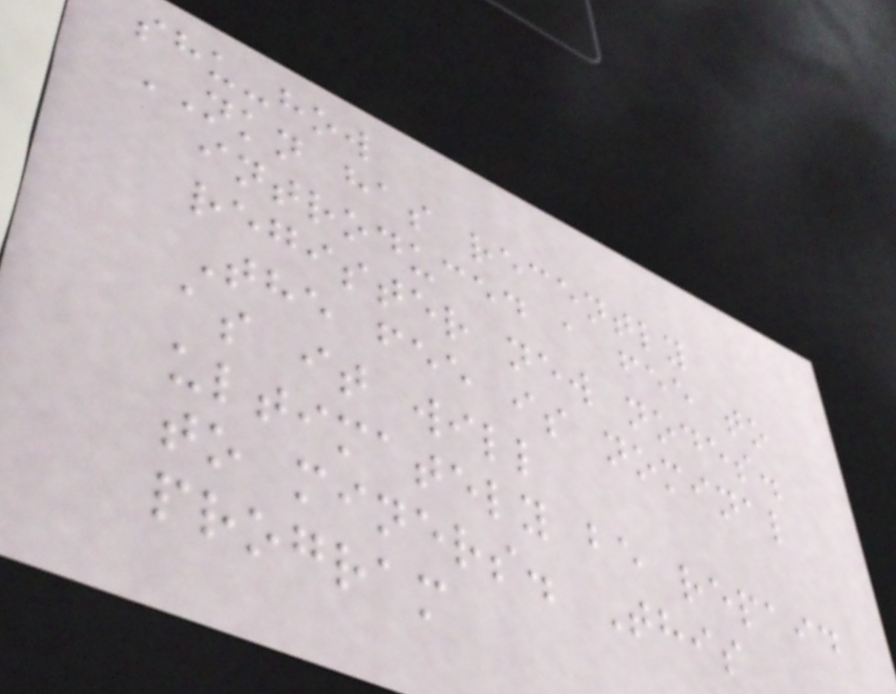shu-how
NKN has recently
introduced a fee to
register new nodes.
The fee is nominal
as it will
ultimately be repaid
to miners. This
program
